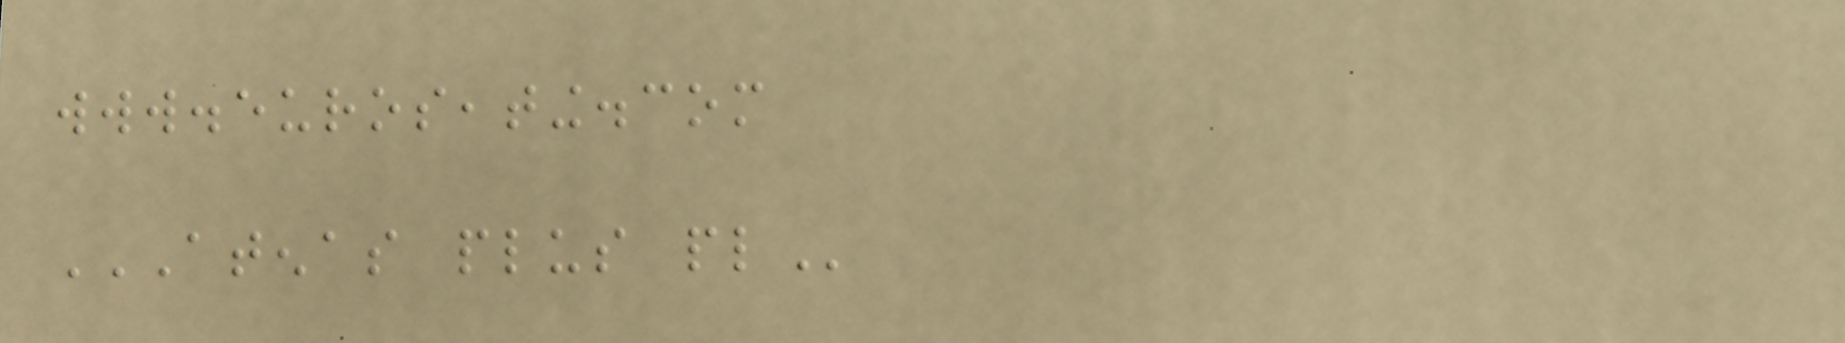www.euroseating.com
ATENAS PLUS PL
